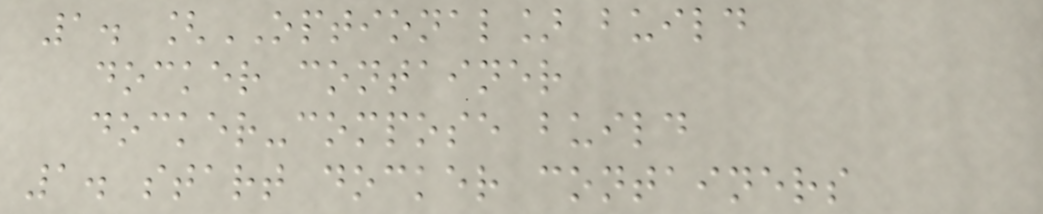1. [OPTIONAL] build
docker container
docker-compose build
1. start docker containers
